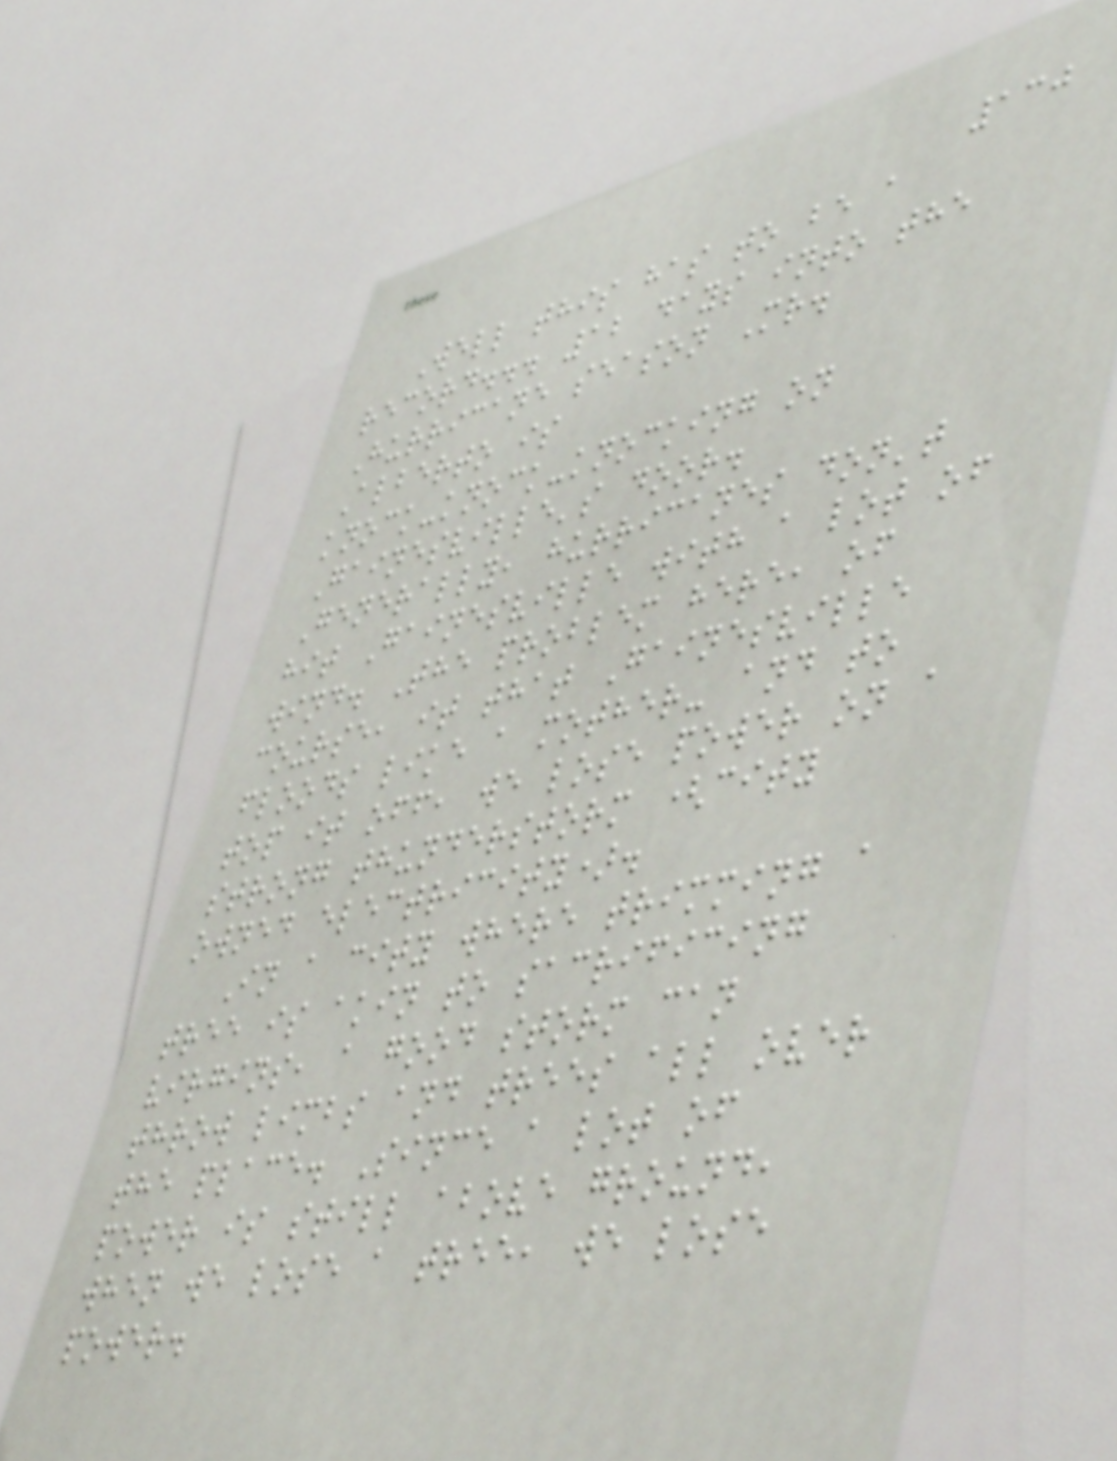130
Well this has to be a
record... 12 days into the
Hurricane season Mr.
Alberto is
knock-knock-knocking on
Gainesville's door.
Generally, hurricanes don't
hit Gainesville with a lot of
wind. The problem here, of
course, it that Gainesville
floods like a mother- and to
top it off, we lose power on a
strong thunderstorm (city
owned electricity).
In a city where trimming a
tree is akin to sacrificing
virgins, a good storm can
throw limbs and trees all over
the place. Since a lot of
power is still above ground,
when we lose a tree, we lose
power.
